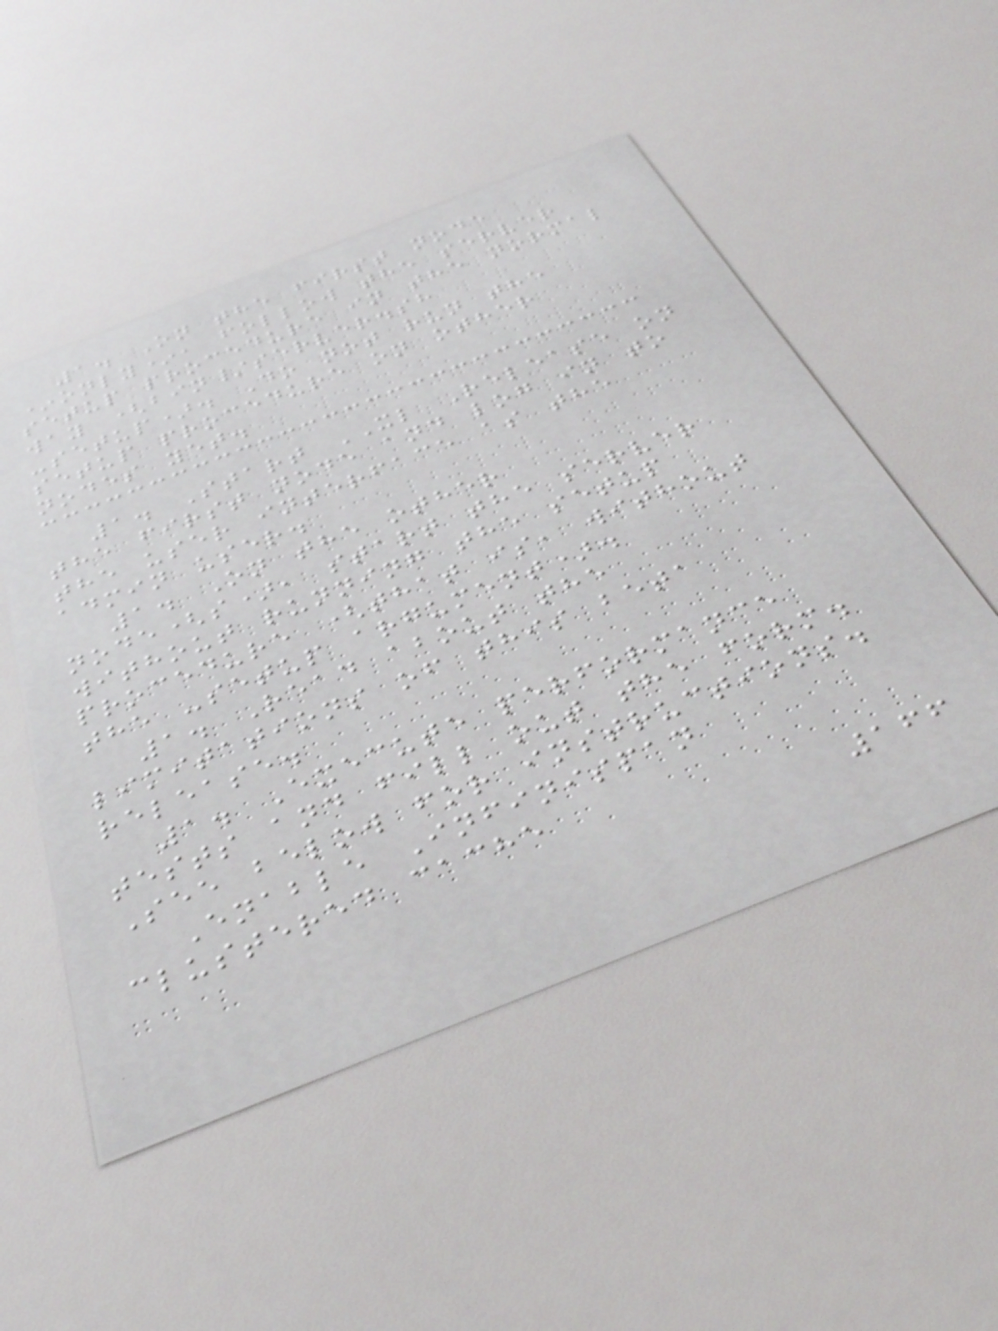1. On the first node
*only*, follow the server
setup procedure in the normal
way (bin/server.sh
-setup). Do not run the
setup procedure on other
nodes yet.
1. Start XL Release on
the first node and log in to
the user interface as the
admin user.
1. On the other
node(s), start the server
without running the setup
procedure (that is, without
the -setup argument).
1. Read about the
limitations of this beta
release.
1. Execute performance
tests and fill out the form.
See below for instructions.
Enable Infinispan
clustered cache
166
